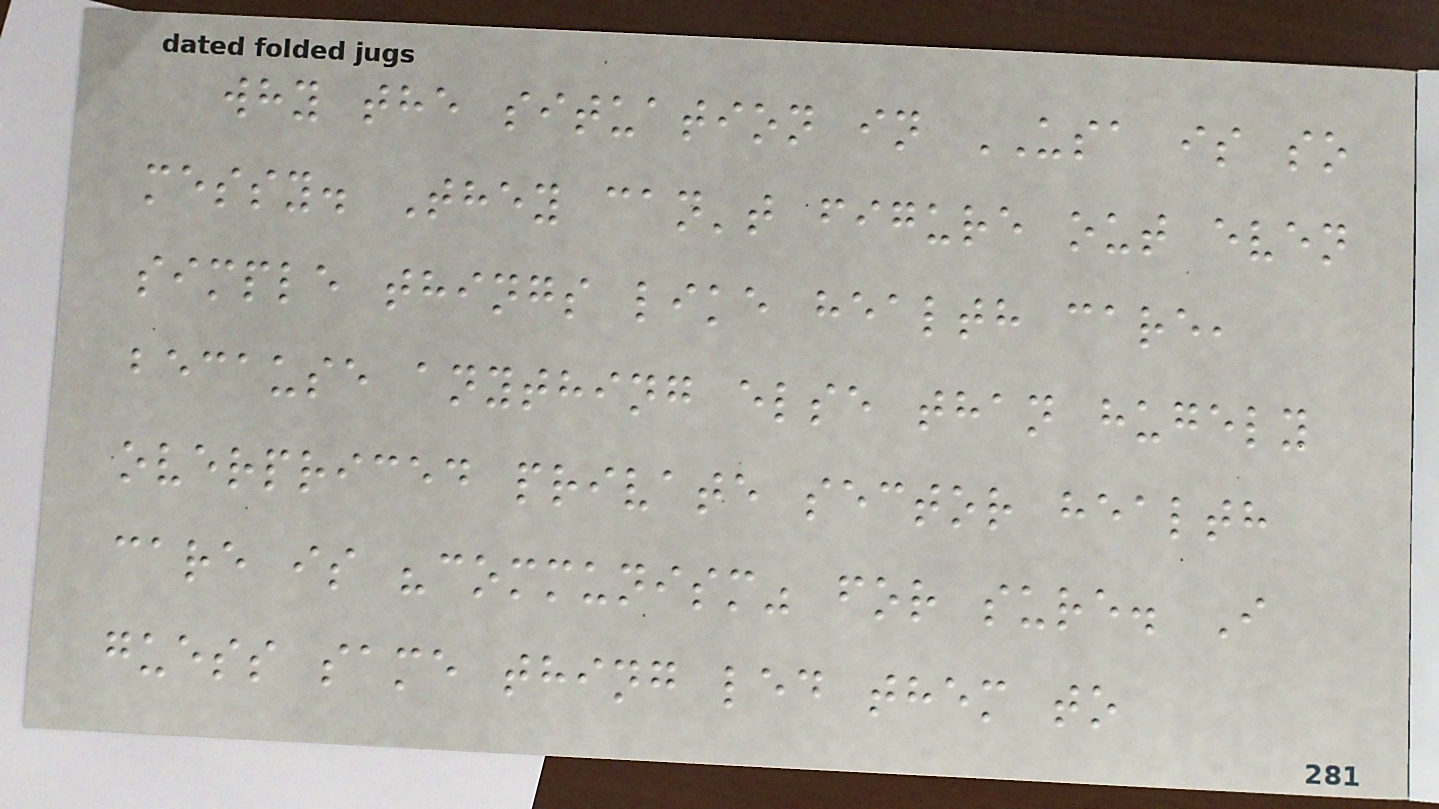why the situation in USA is so
messy. They can't figure out even
simple things like health care,
because anything else than hugely
overpriced private sector health
care is "communism" for sure. I
guess same thing led them to
